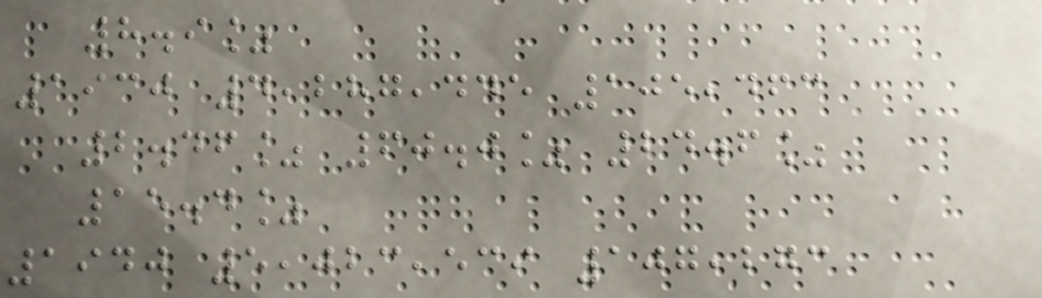8.9%
1930 4,287,445 105,463
2.46% 60.0% 24.6%
15.4%
1940 5,023,539 107,273
